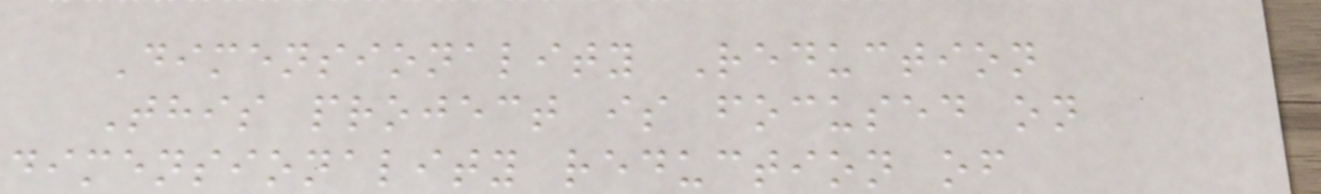Dimensionality Reduction
This project is focused on
dimensionality reduction of
